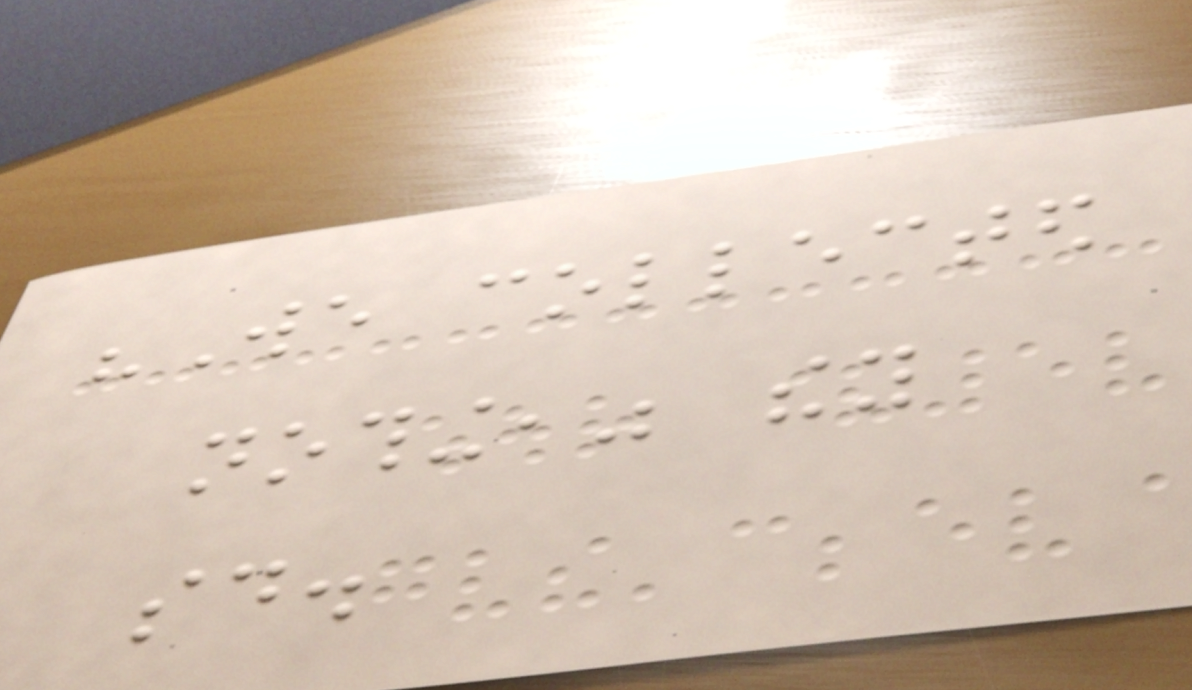"We collected
nothing," they
said.
